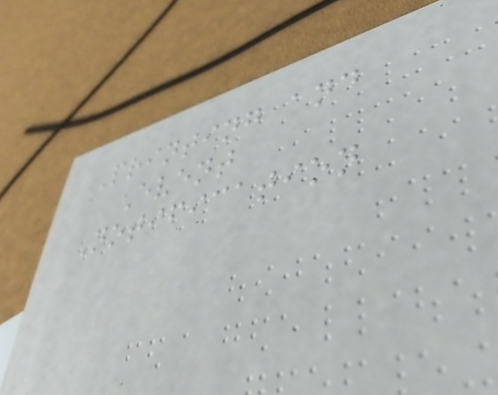Printing and
Event
Notification
